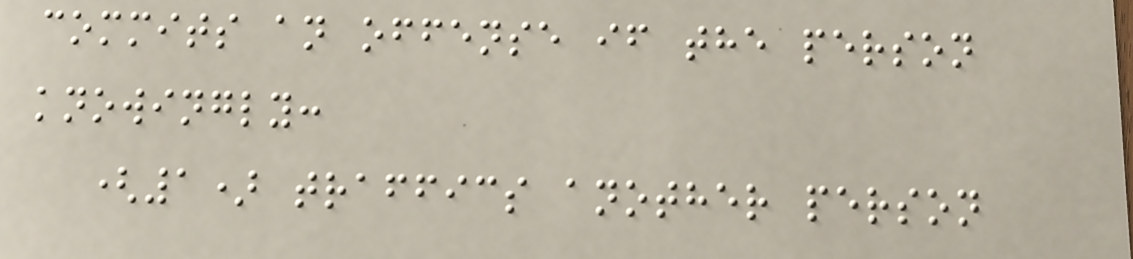commits an offense if the person
knowingly:
(1) traffics another person
